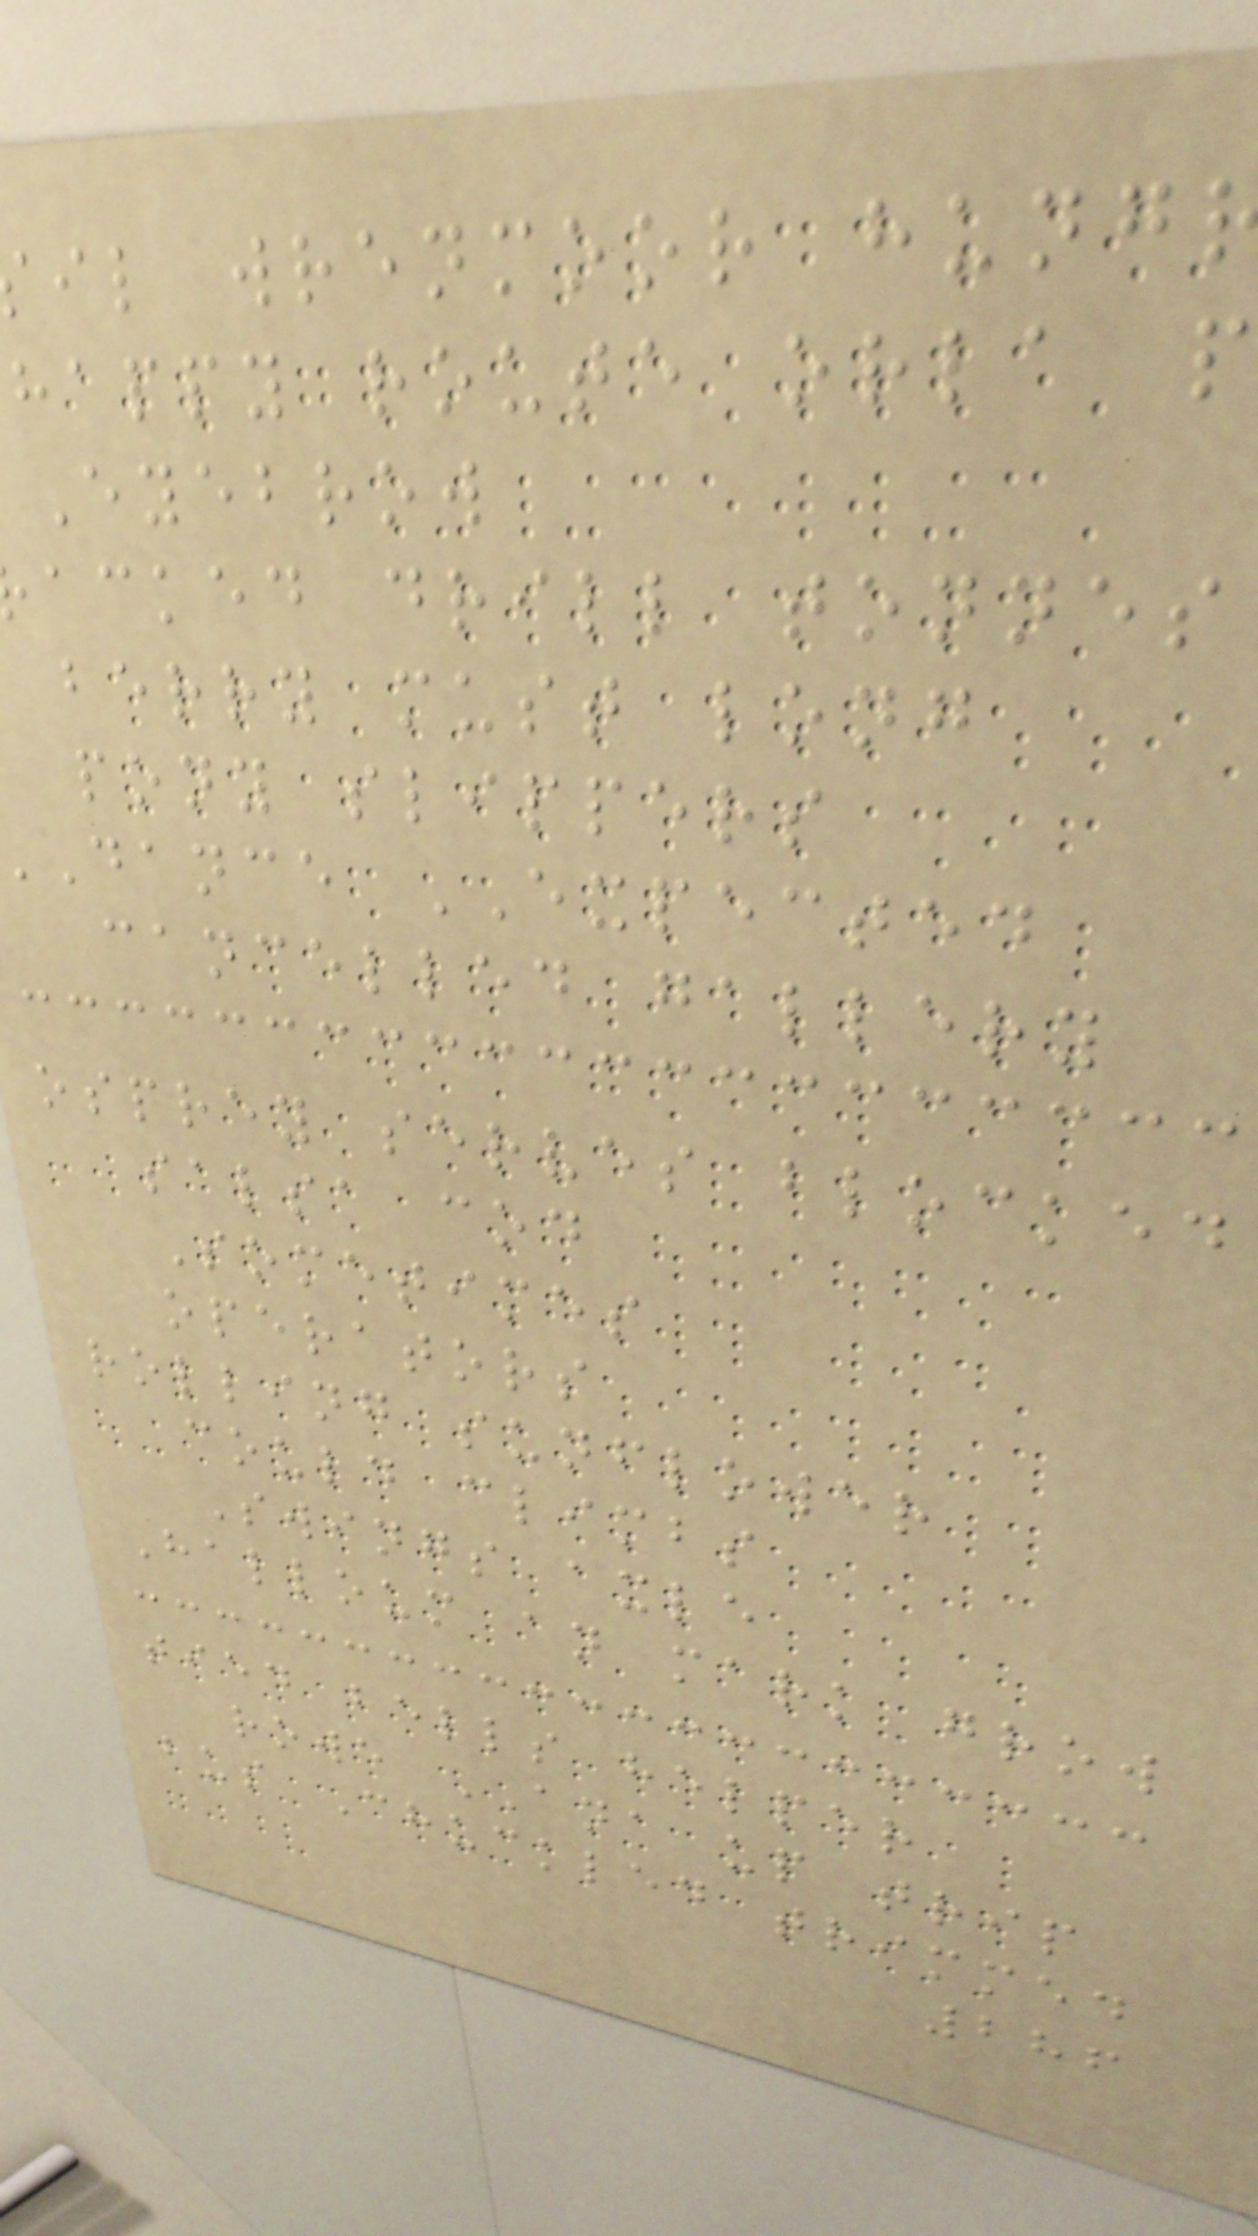il wrenmoor hung
happy route orla p
Eyebrow
acked drill tonnes
berry must long
pony slippers
dance EXPECTED
cancelled gallery
osprey serves blocked
salsa cod
Sometimes
operators
rolling sunflower
could climbs
Swings axle
Halloum an mark grow
tied bells helper
rowe ANA up trip
bus Chuckled trimmed
286
